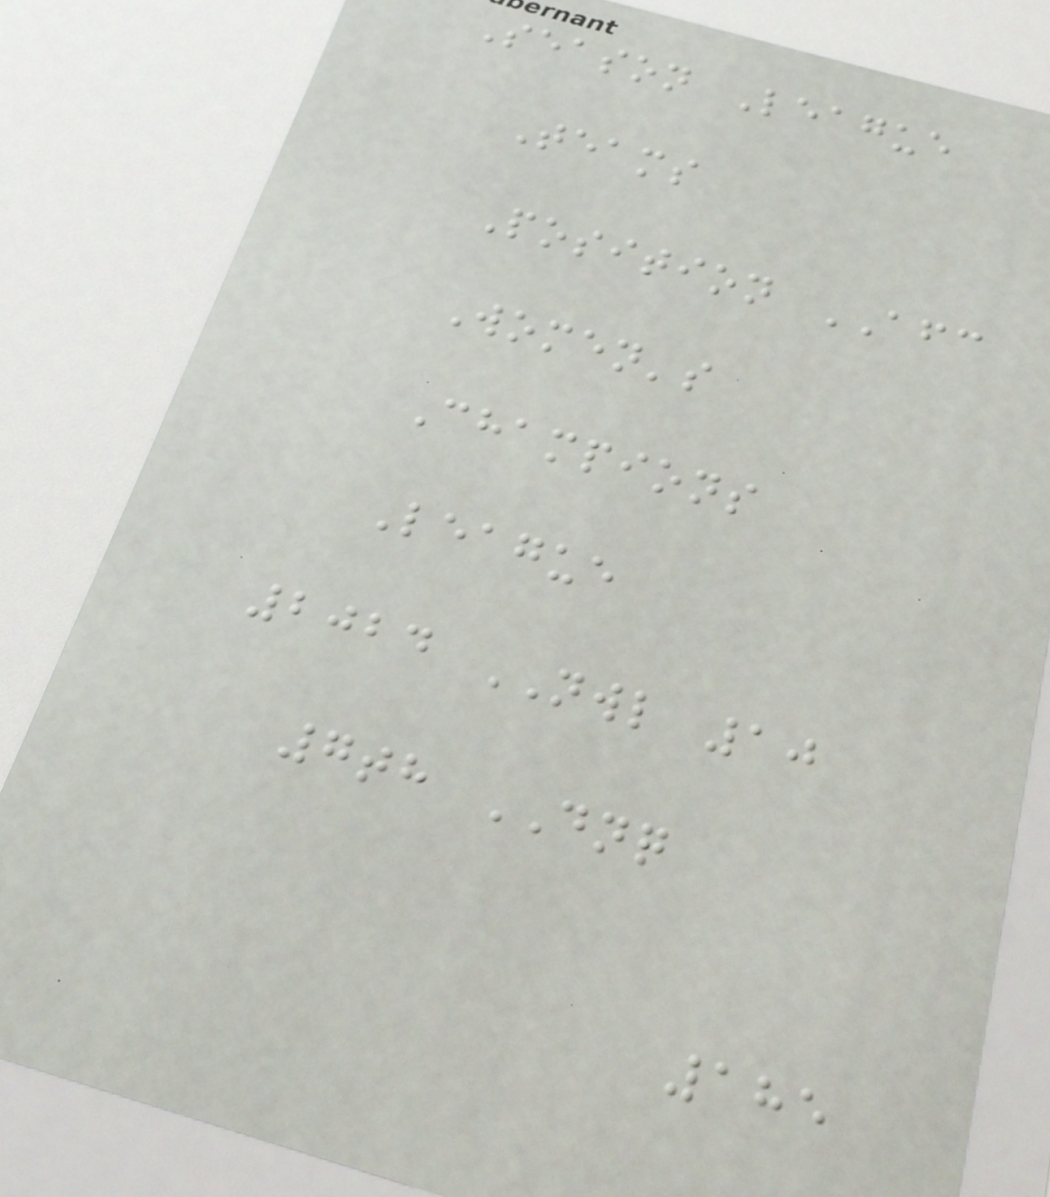Season League
Teams
Position AFC
Women's
Champions
League
2024 NWL 10
7th DNQ
185
